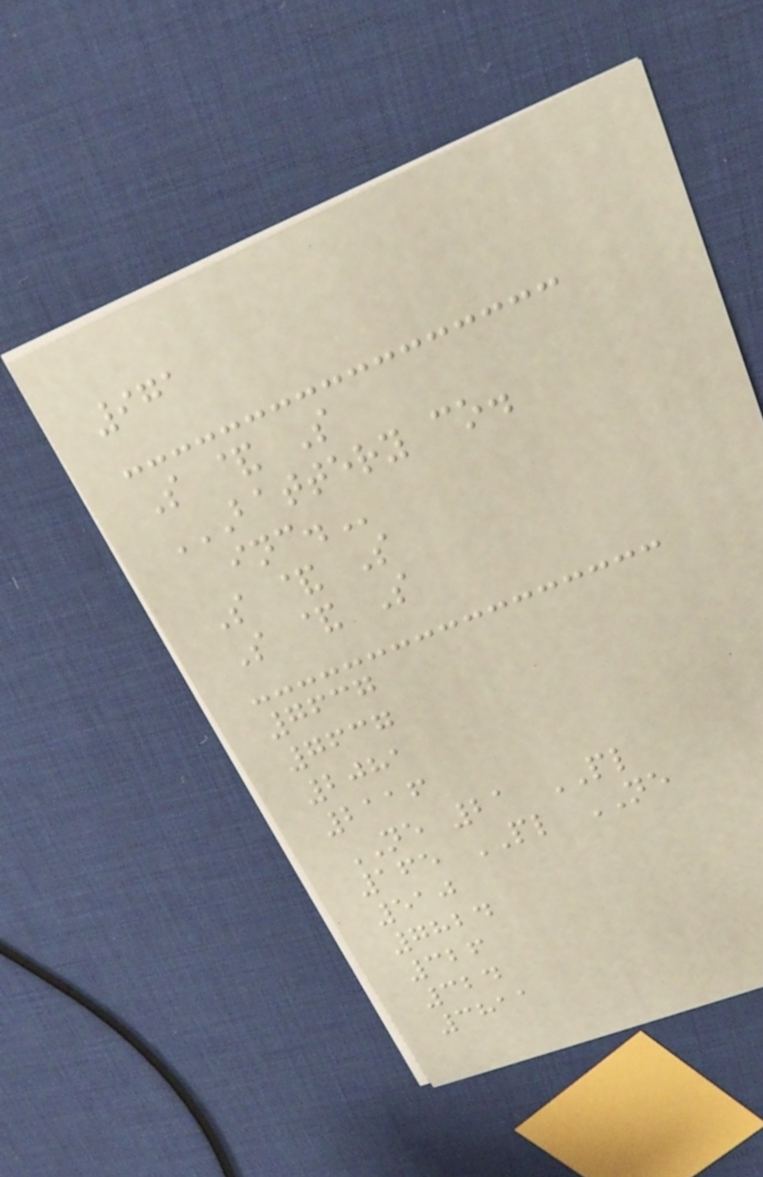971
S & S
BATTERY CO.
INC.
S & S
S & S
7637
7637
2081
2116
NE 21 PL
165 PL NE
510
7824
326
324
3811
